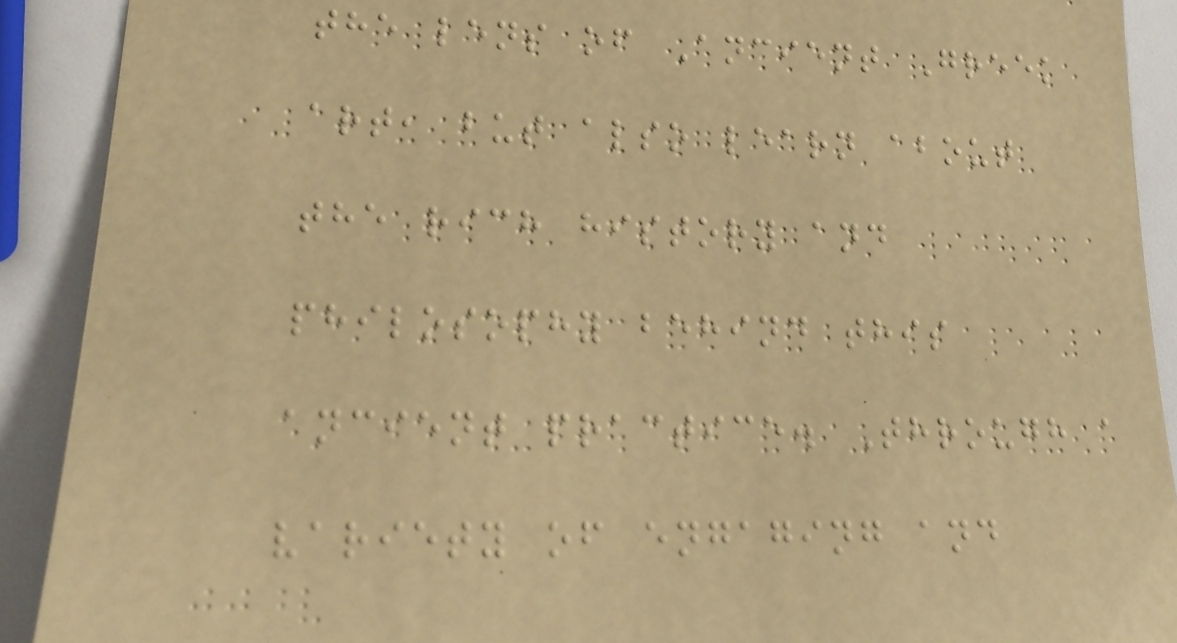the lens of Ancient Greek
art, but also learn about
the rich history and
philosophy behind this
ancient practice. Through a
variety of engaging and
